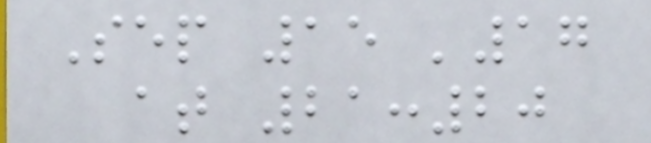Sep 15 '17
at 21:20
